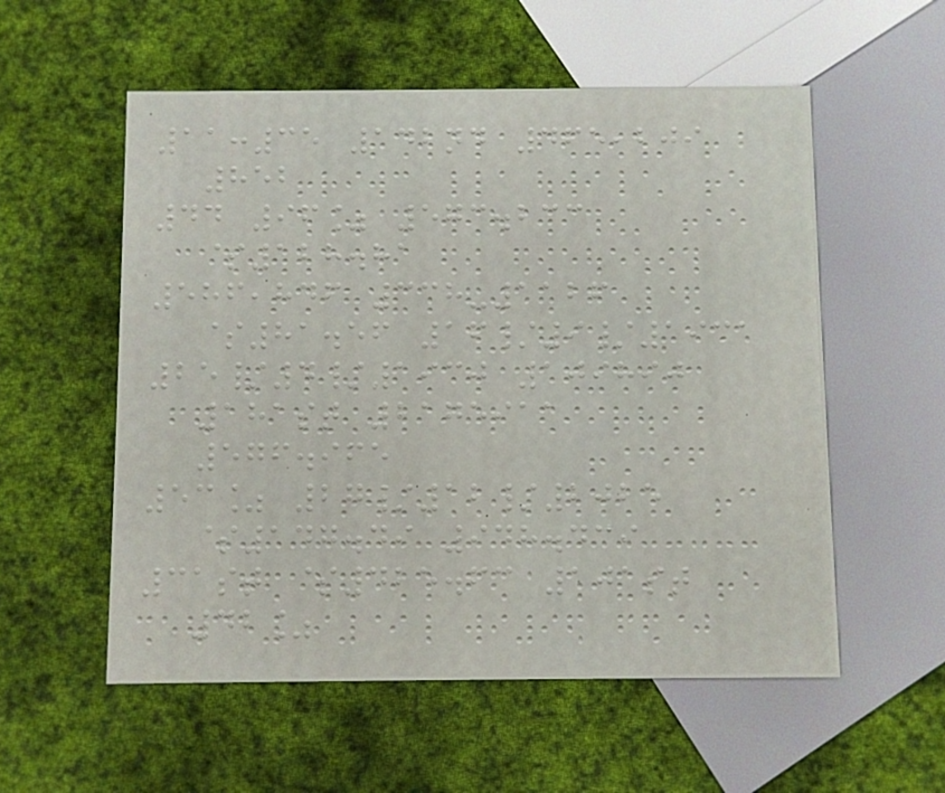11:35 142nd 465,209
852
44 96% 573.233
$128.81
586,846 338-1126
$81.56 16/9/1931
25/4/1930 109890
181st 2175911
576.965
53% 27/12/2025
$147.49 948.439
31st $425.63 101st
42%
